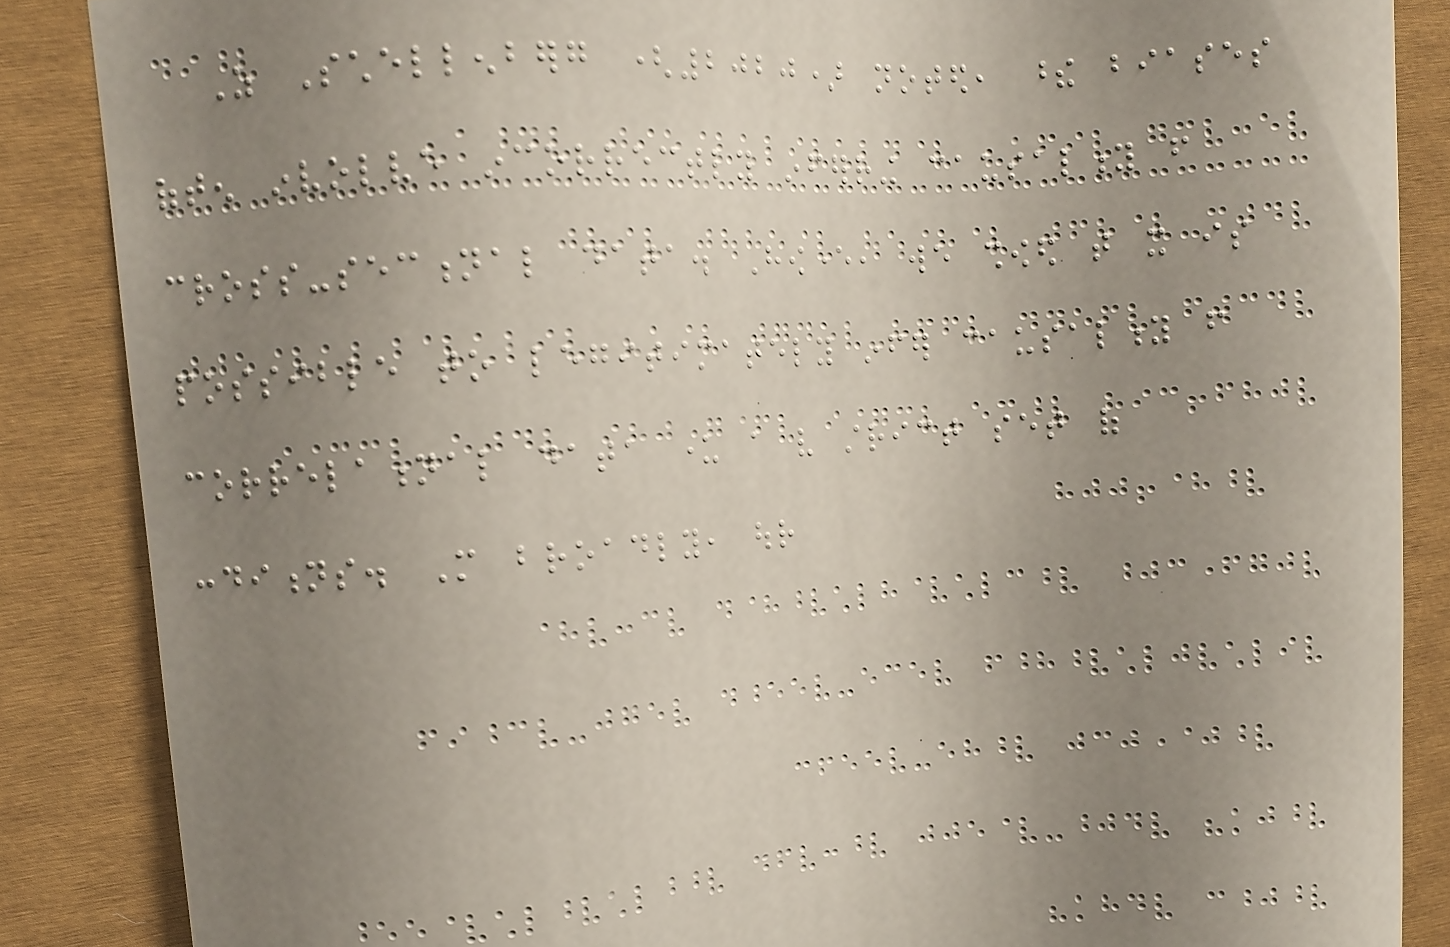As Schellenberg (2020) noted, these biases
often involve incorrectly inferring causality from
cross-sectional data. However, we showed that it is
possible to legitimately infer causality from
correlational data under a very strict set of
conditions. More broadly, our
